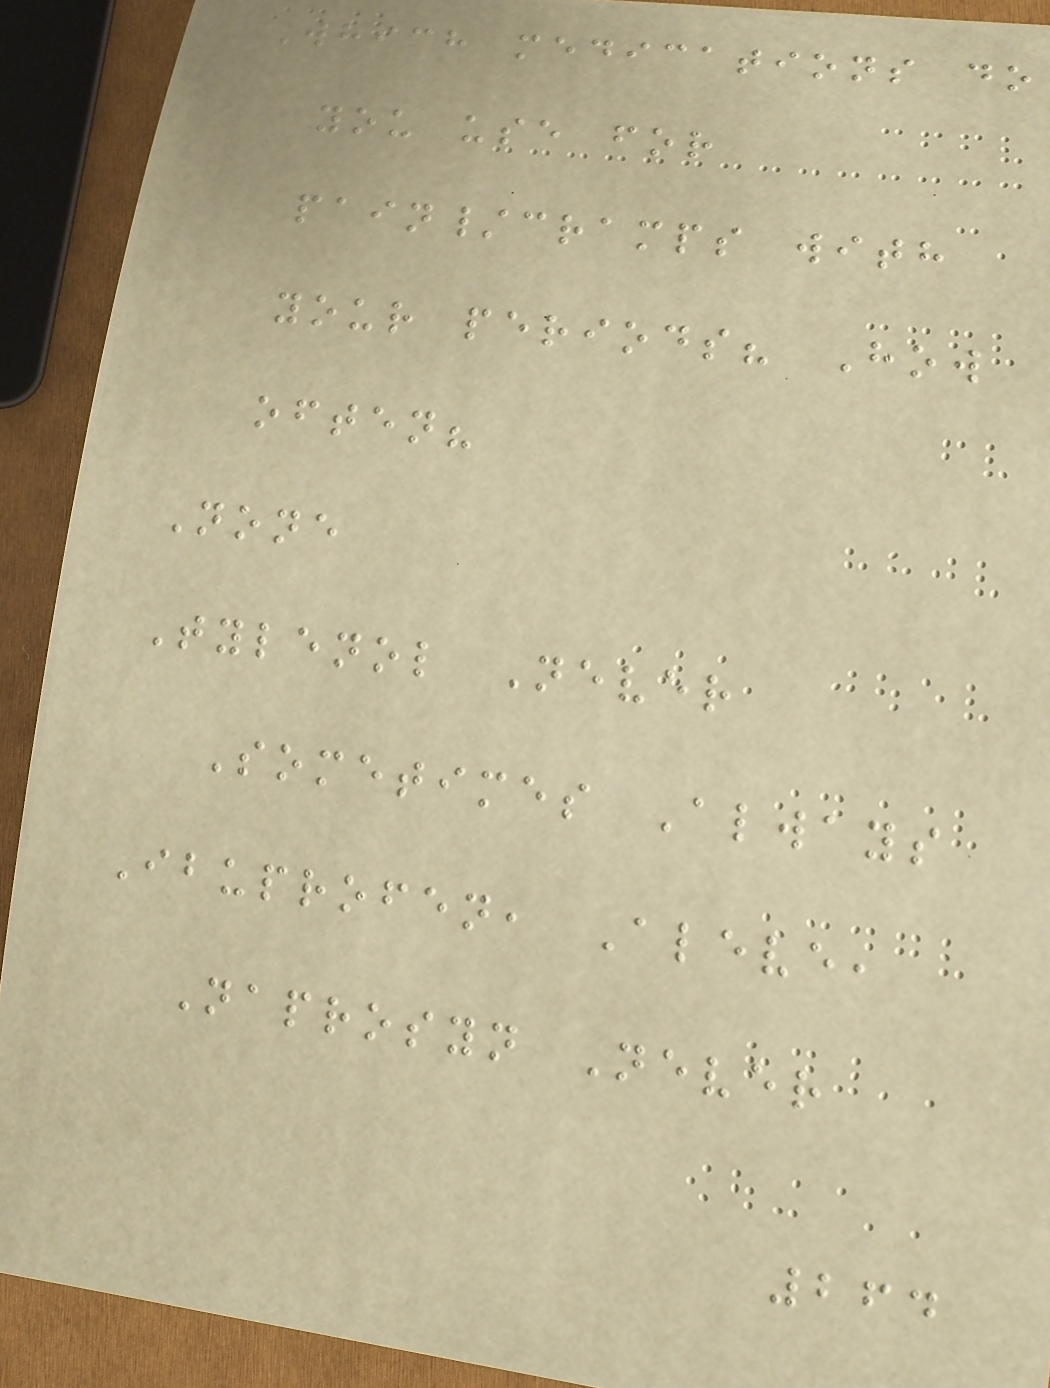Which medications do
you use for
pain/cramps with
your periods? How
often?
None
Tylenol Never
Sometimes Always
Ibuprofen, Aleve,
Naprosyn Never
264
